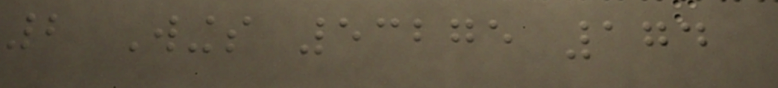2 Wings 53275 174
